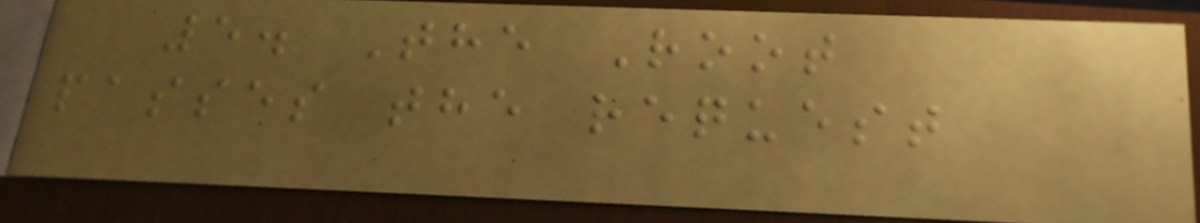5. The Root
passes the request
